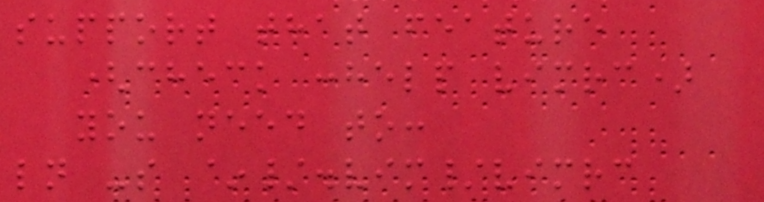support that feature
(check :help vimrc)
you need to:
ln -s ~/.vim/vimrc
